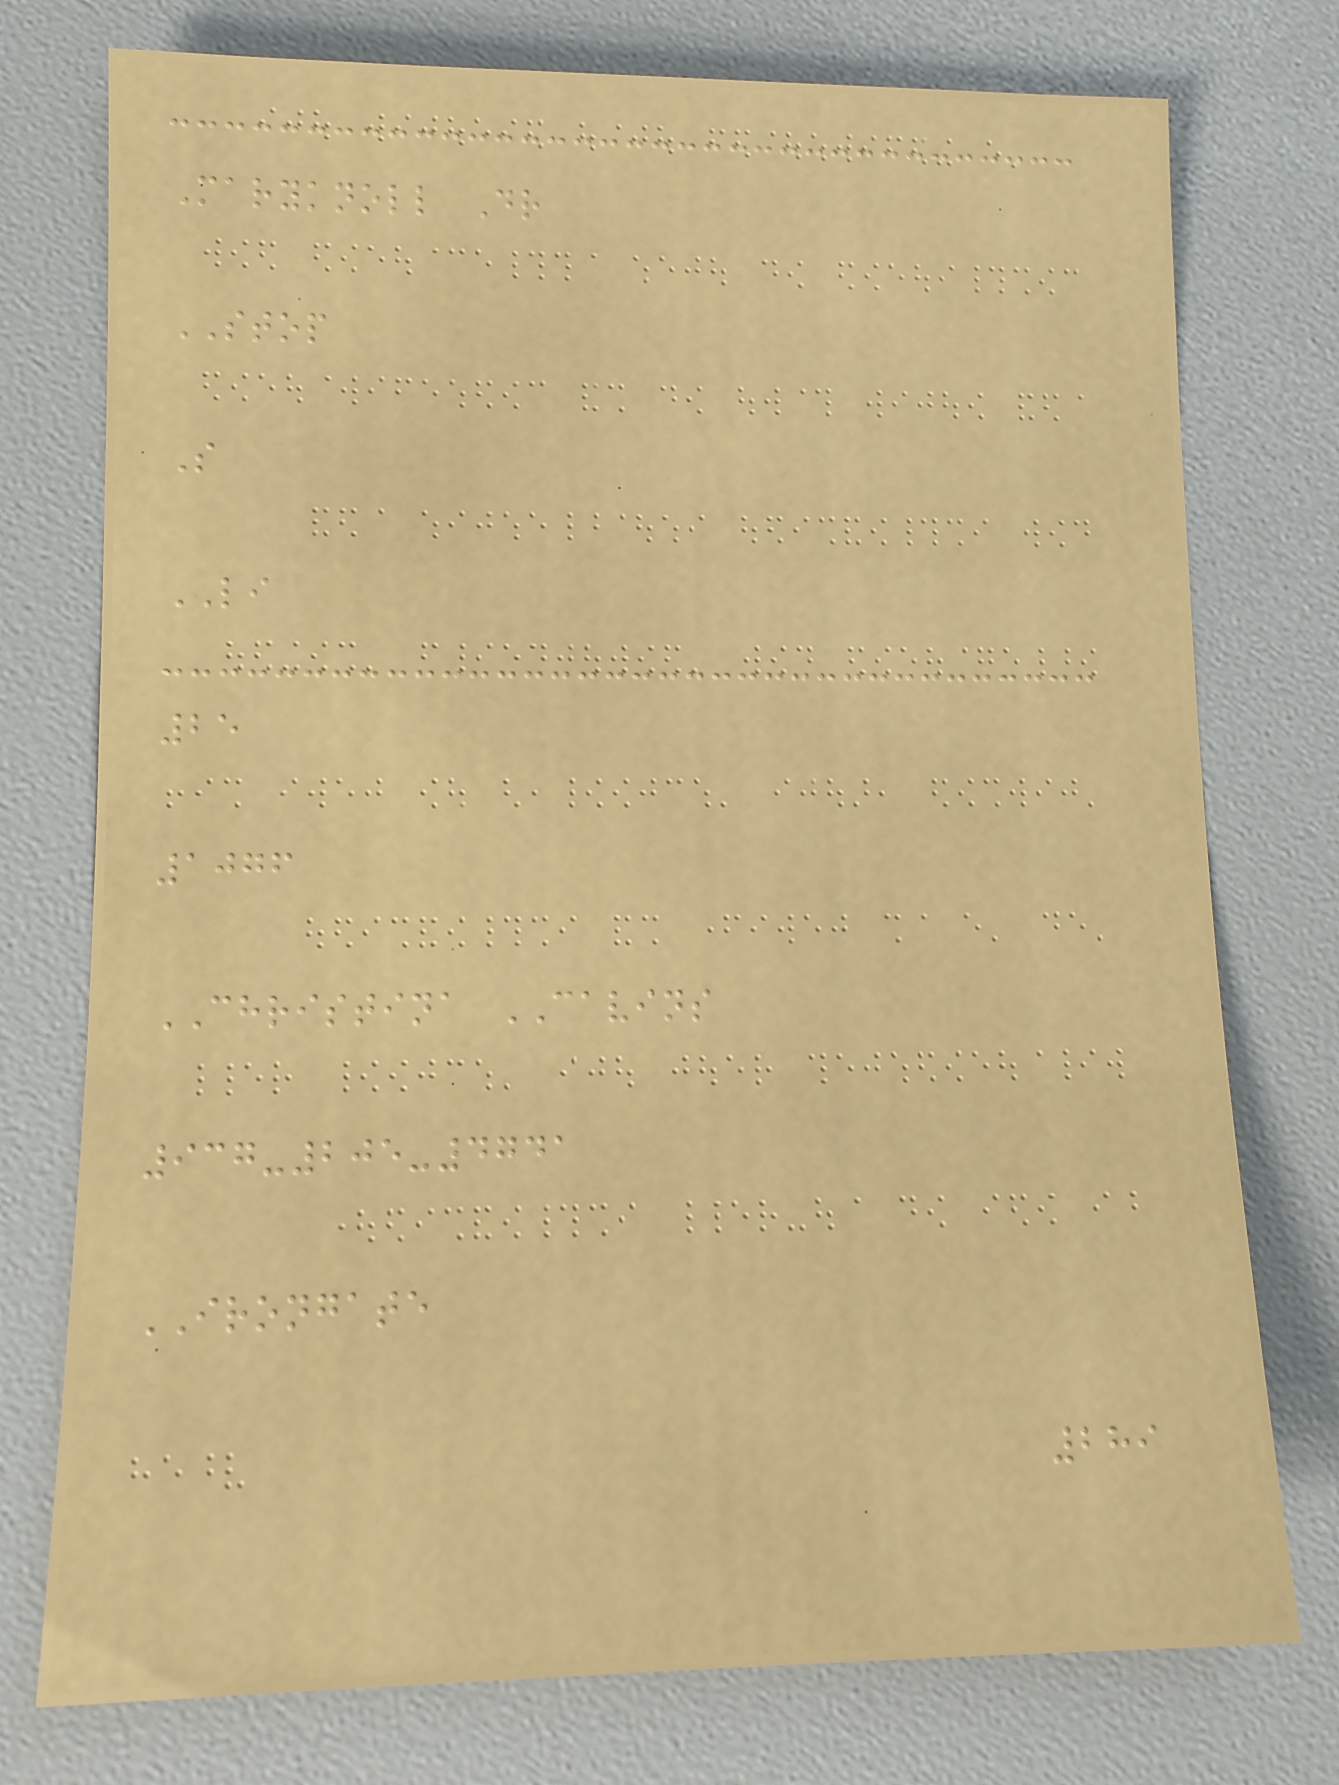Maryknoll Dr
STOP
S
LI
25
1076
CHRISTINA CAVINS
937-205-4741
IRONGATE
289
